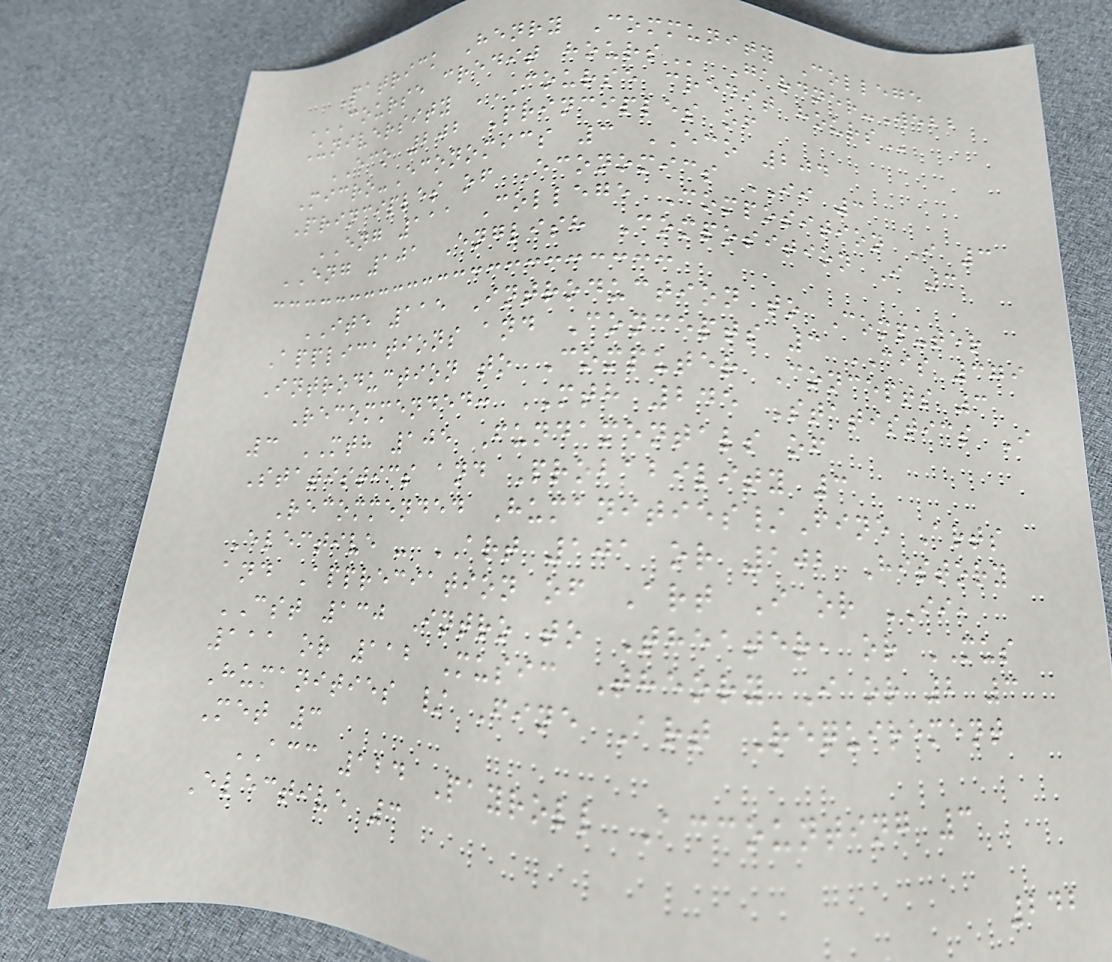Patrick Henry Community College
COURSE CREDIT HOURS Gardner-Webb
University COURSE CREDIT HOURS
ECO 202 Principles of
Micro-Economics 3 ECO 204
Principles of Economics II 3
ENG 111 College Composition I 3
ENG 101 English Composition I 3
ITE 115 Introduction to Computer
Applications and Concepts 3 CIS 379
Introduction to Computer Concepts 3
Recommended: MTH 245 Statistics I
3 MTH 105 Fundamentals of
Statistics and Probability 3
Recommended Humanities/Fine Arts
Elective - ART 101 or 102 History
and Appreciation of Art I or II,
CST 130 Intro to Theater, or MUS
111 or 112 Music Theory I or 2 3
Humanities / Fine Art Requirement
Met 3
ACC 124 Payroll Accounting 3
Elective 3
242
